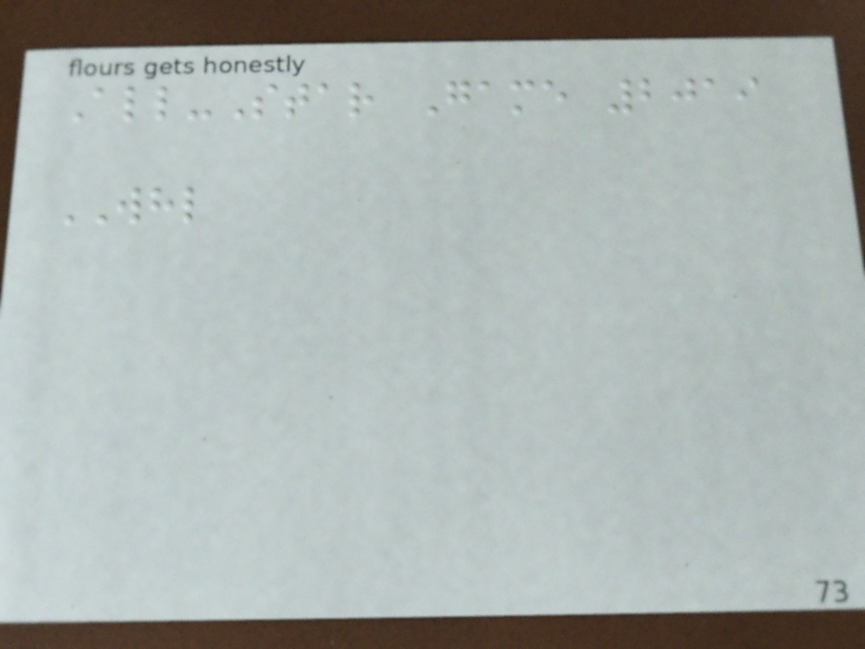All-Star Game 2019
WHL
